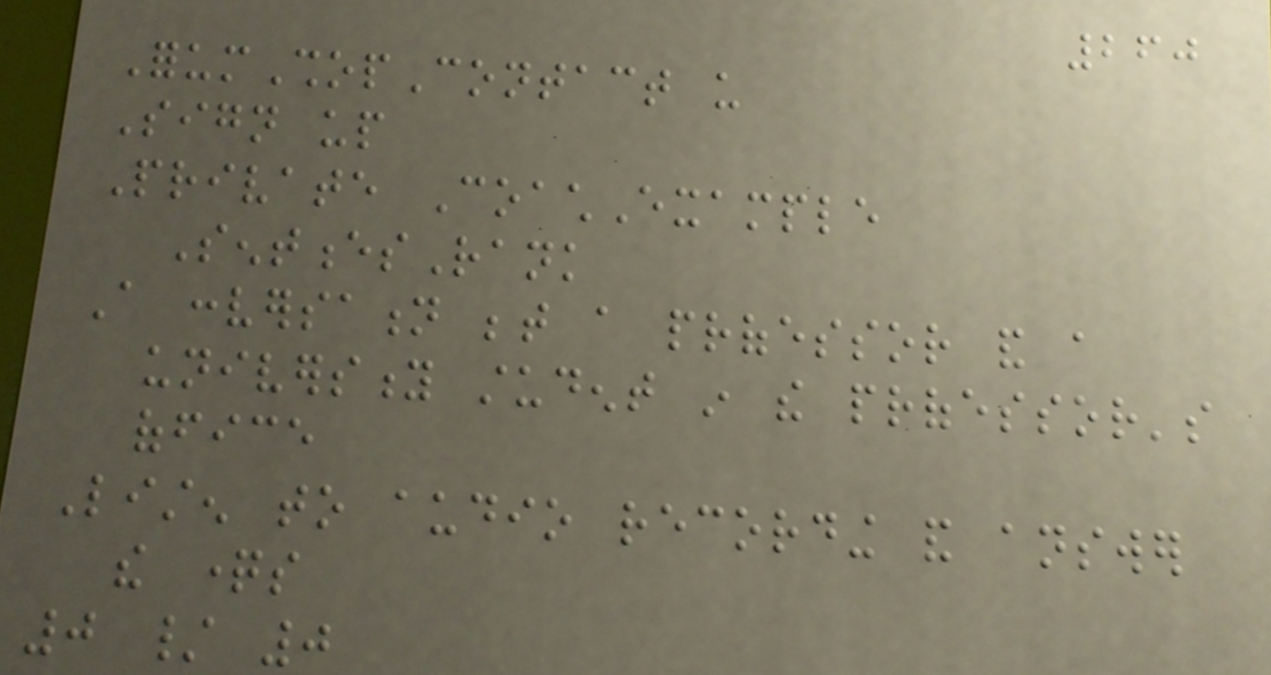260
ForumShopContact us
Sign up
Private CoachExample
SentencesRank
A conversation between a professor and a
university student in the professor's
office
Listen to audio recording and answer
the questions
0 / 0
